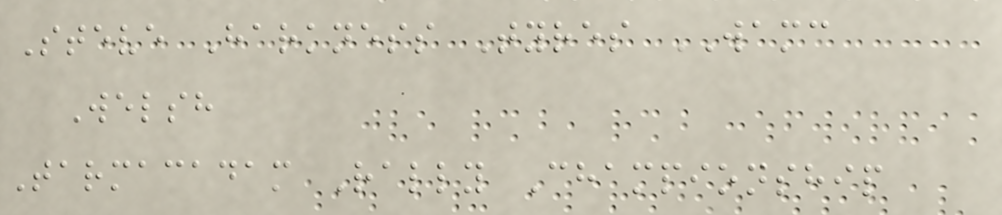Steve Harkness Tyres WAMC
Welsh
Tarmacadam Rally Championship
